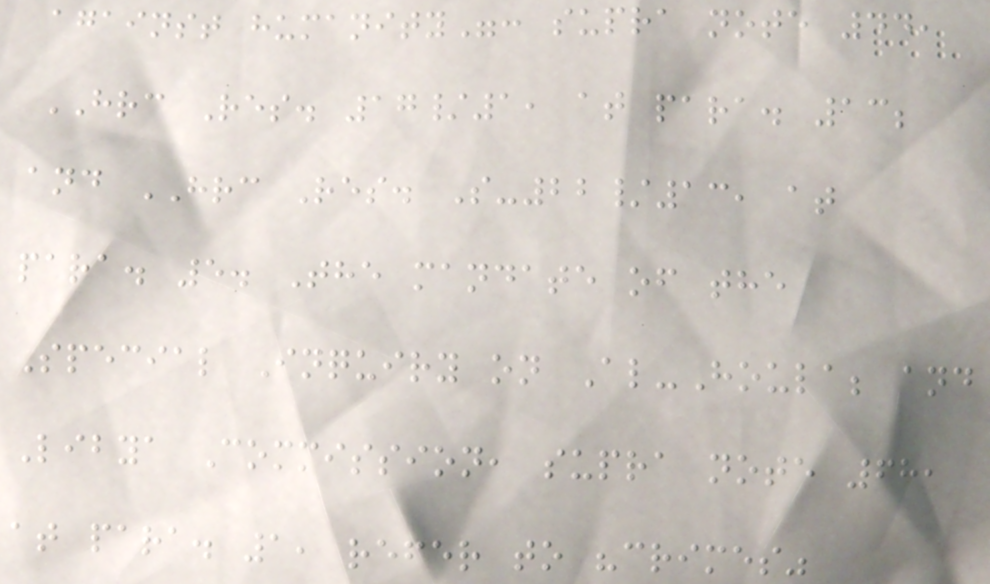against humanity": supra note 44,
HRC Res. 17/1, at para. 13;
and HRC Res. S-22/13, at
para. 5. The mandate of the
Special Inquiry on Al-Houla; and
Libya Commission, supra note 68,
at para. 1, refer to "crimes"
